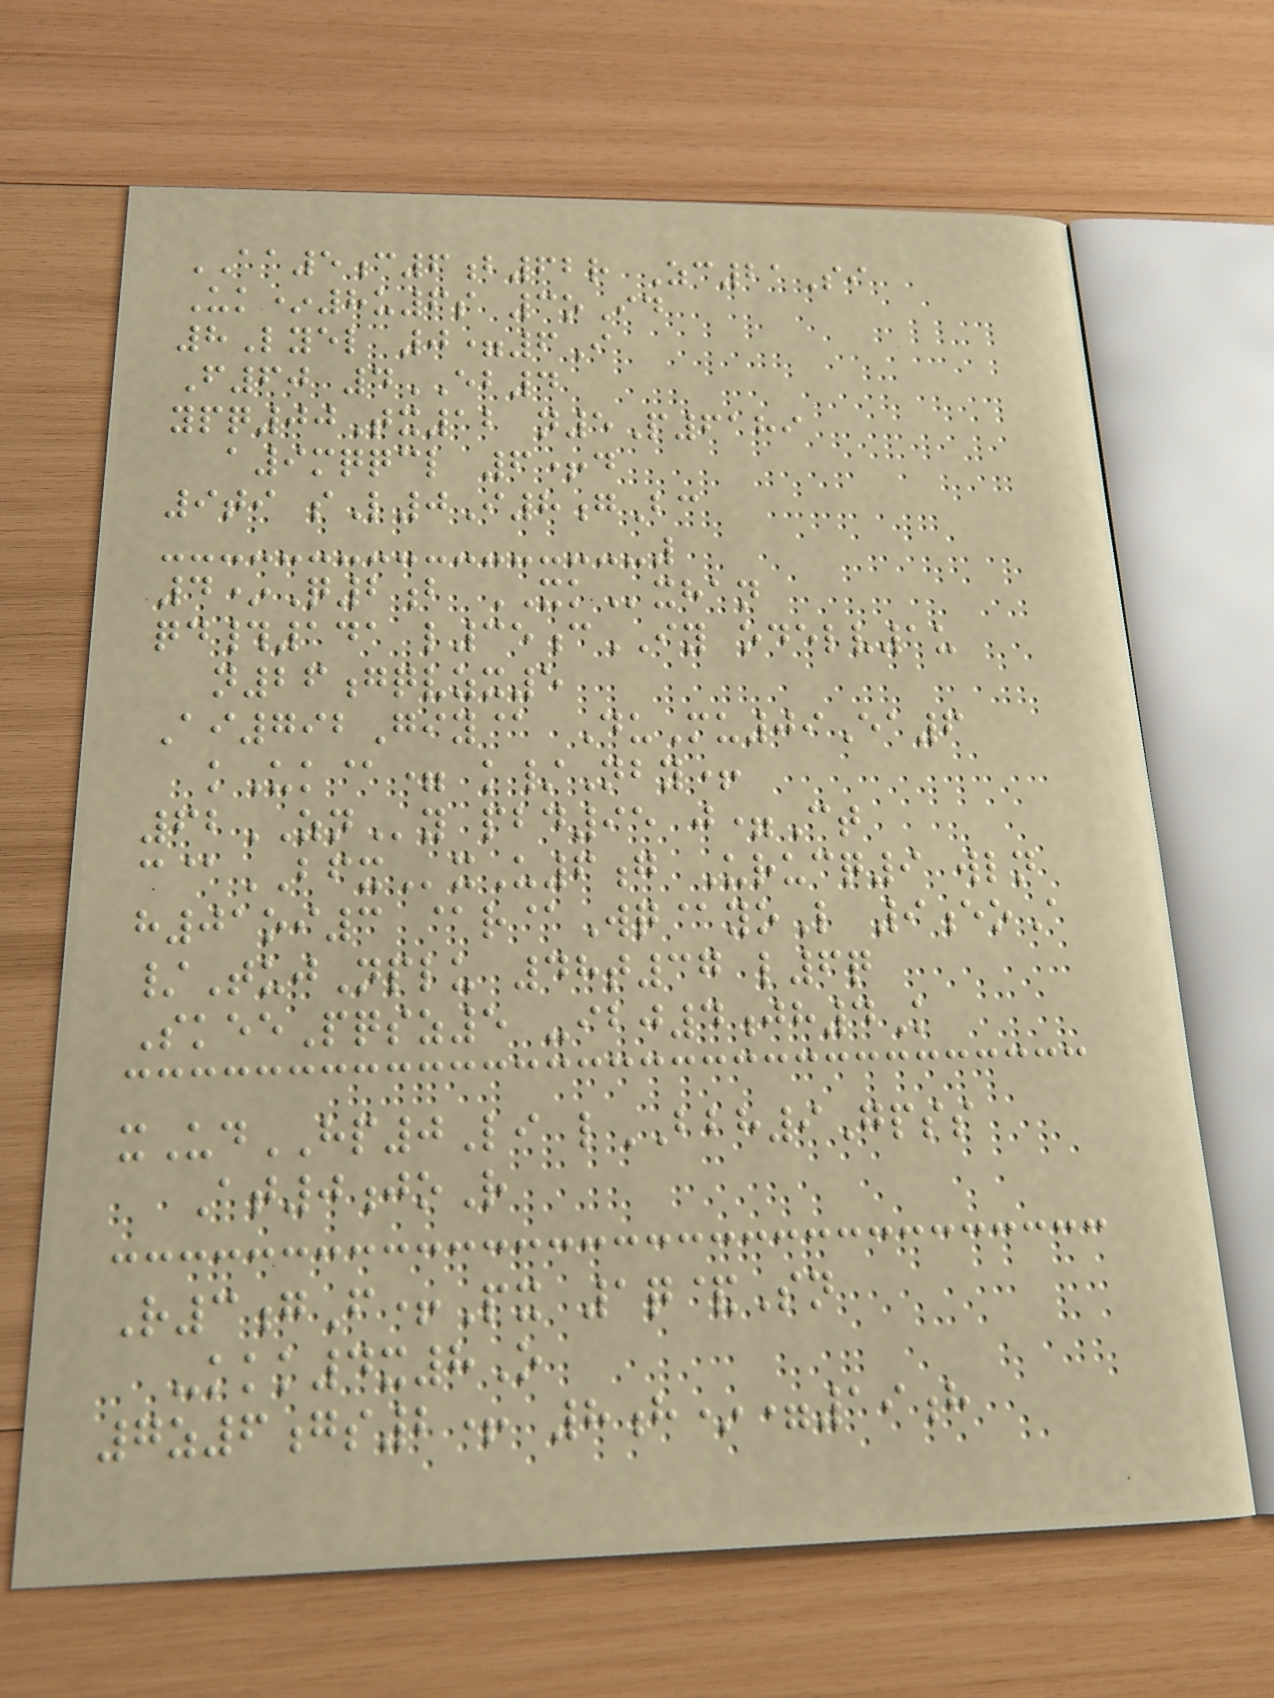AA5c6b62r Zc21Si
Uk*8u6s 3oId
8Lyel 0=6I
F60 4EB4
ypq00Tx12 n5P6189
a9mqqcl 6+d
9ti sL0I8gBc
4*Q2b XKxhan
qd#141 l35cIY odelv1u
n26gqvzx5
Ai792Giy@ DuMu09Ea6
kUk@= k/Nby+
62ZNy pbd95 j=Ct
c@BFXxU6g Urucq9 wln
h01oi3 @r@Wq@yoL 9eoA
/TujNplu 48t37 l6q
SkeePqsz5 -ibj4jh4K
xUdHP0Li lBBH9Gpss
At0joR
R3gF+Px 1q&Sn
-kkk4x8O
7z6gs2+ 8h*=19h
